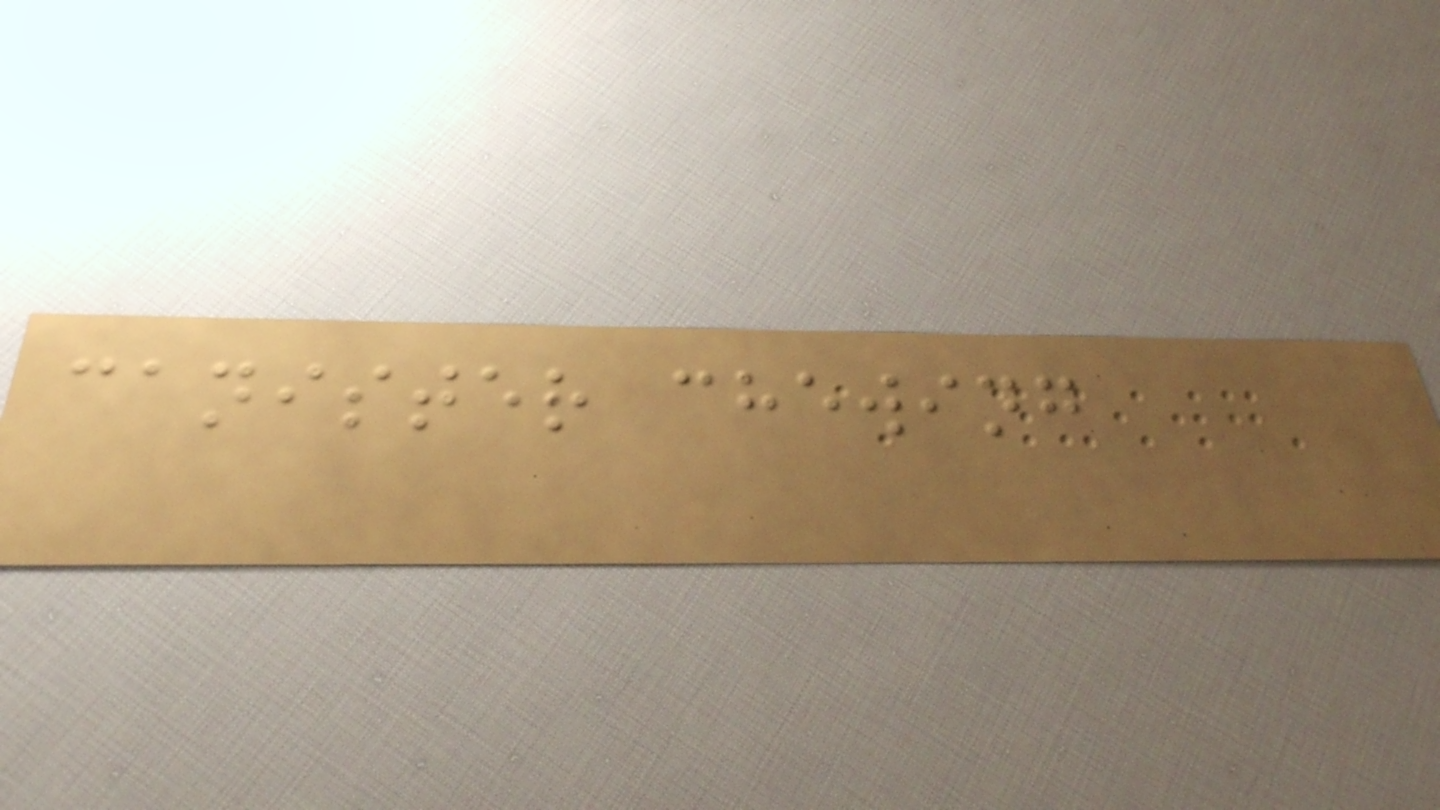canister chewing
